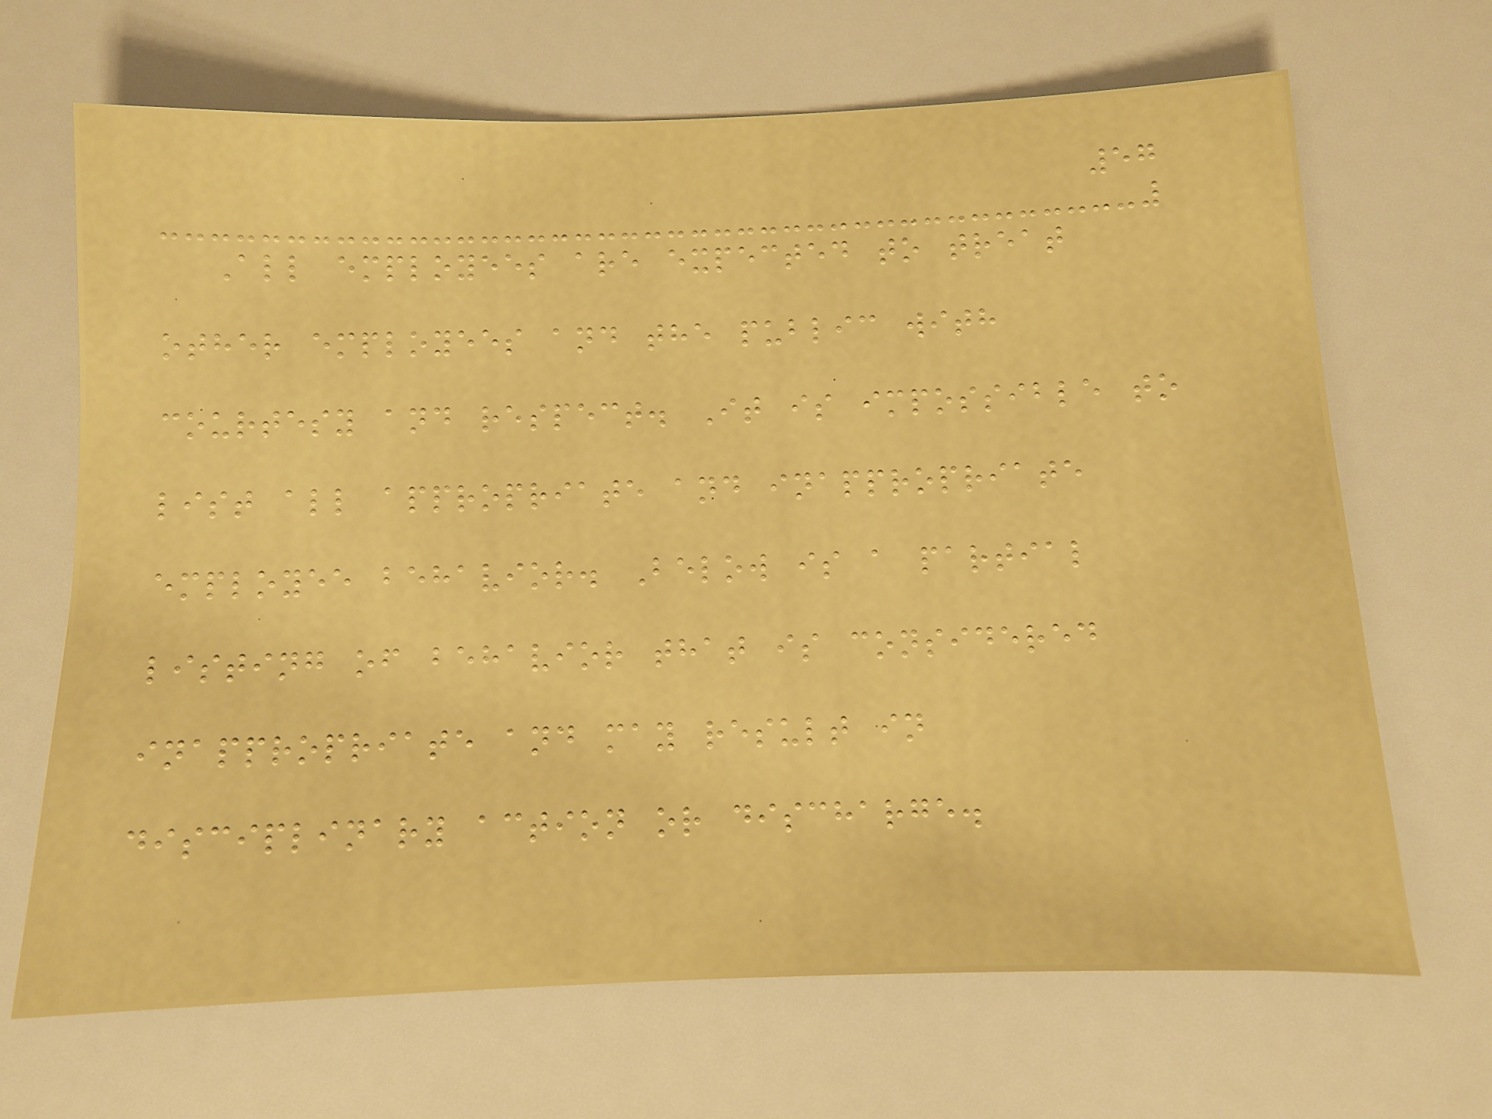57
All employees are expected to treat
other employees and the public with
courtesy and respect. It is impossible to
list all appropriate and inappropriate
employee behavior. Below is a partial
listing of behavior that is considered
inappropriate and may result in
disciplinary action or discharge.
